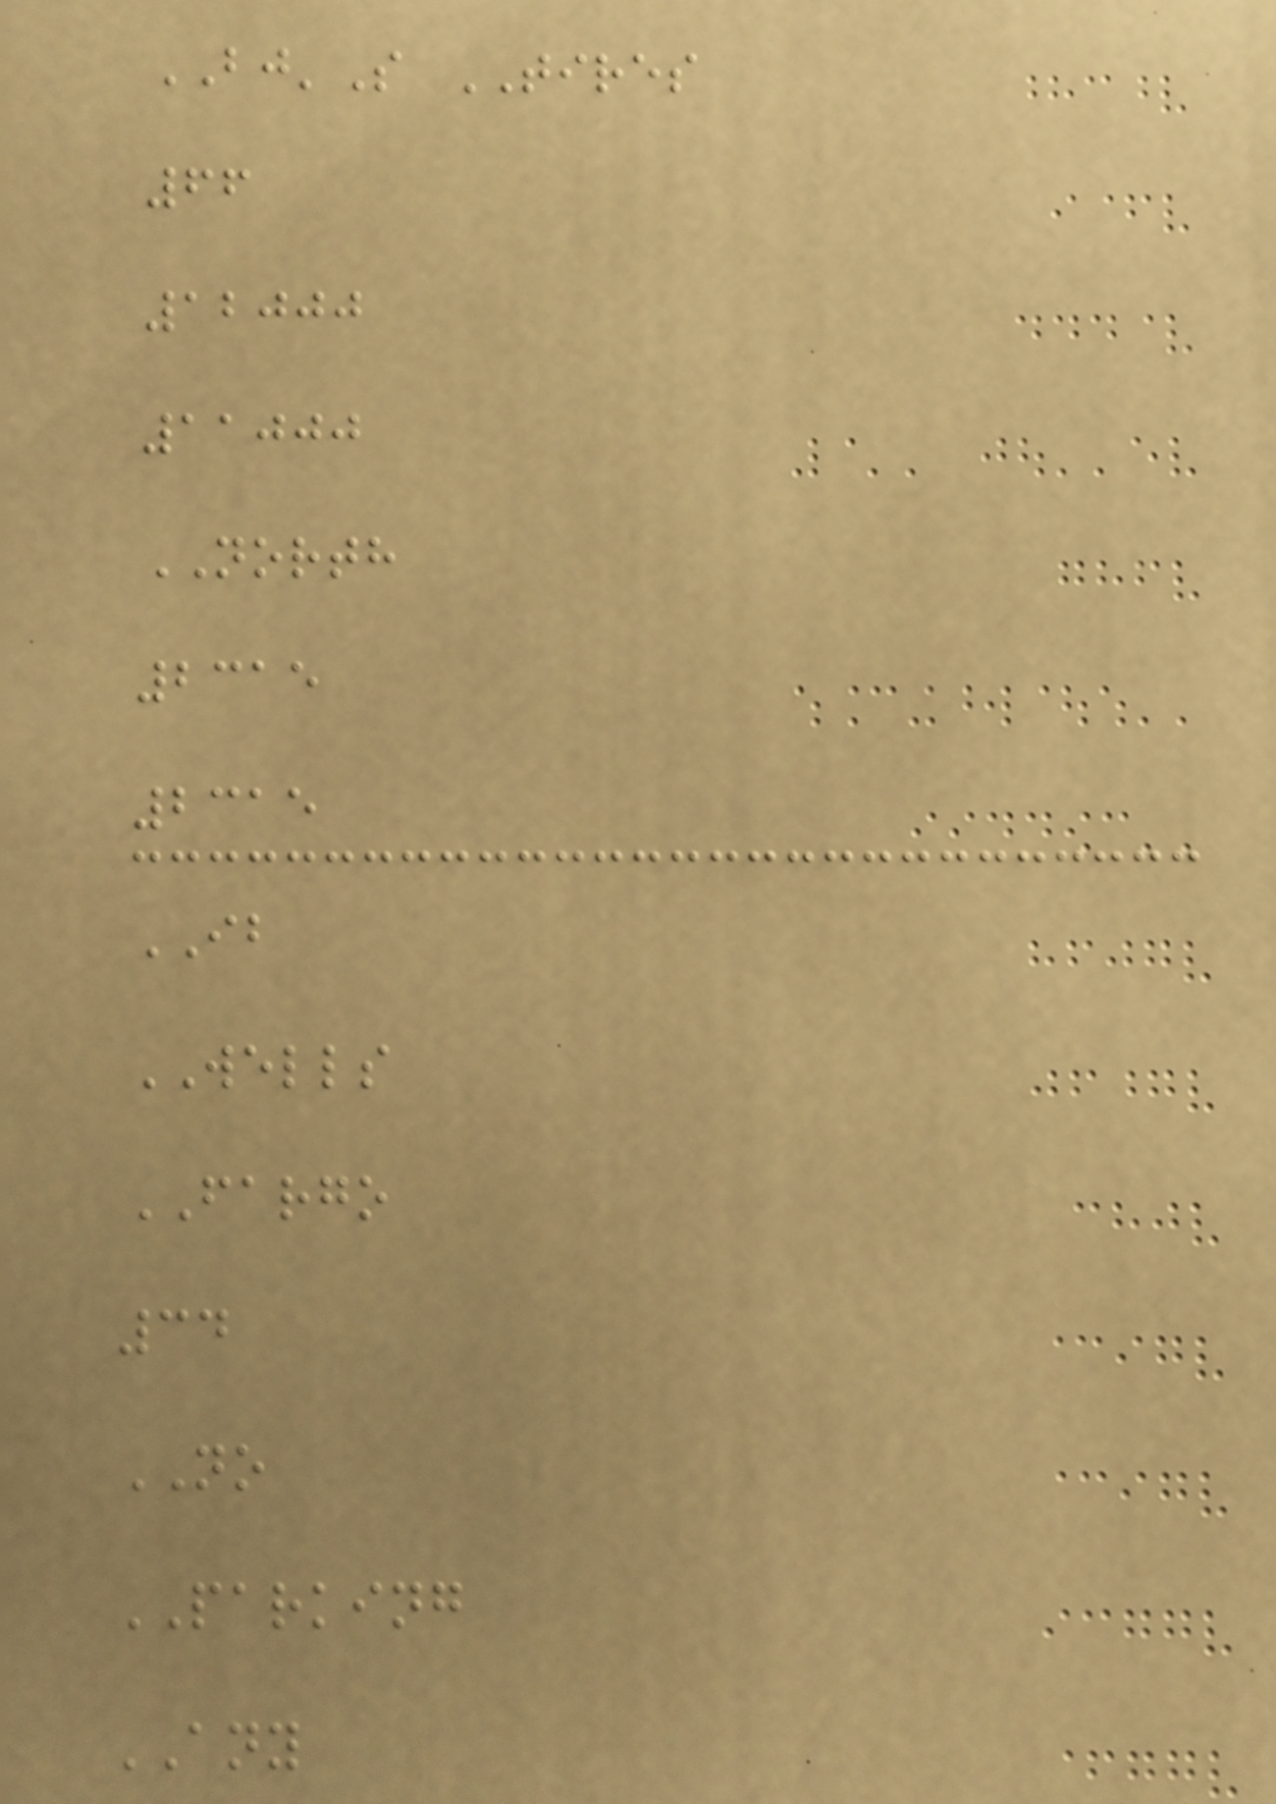BJ'S TIRES
66
12000
11000
NORTH
2315
2315
IB
WELLS
FARGO
34
NO
PARKING
ANY
